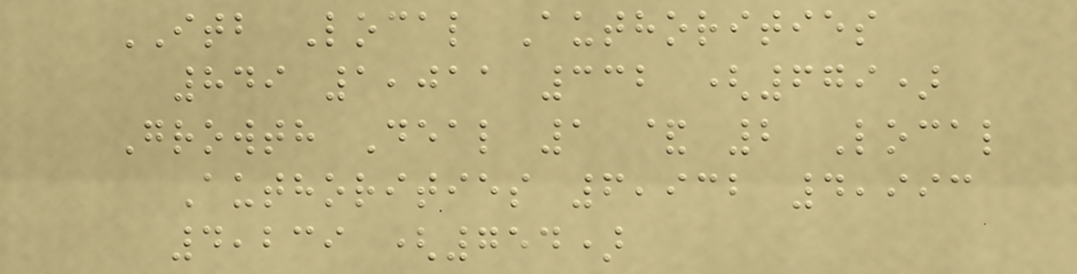ITB Local Authorities
849 1,011 332 (679)
Growth Deal 1 & 2 Local
Authorities 6,932 4,993
4,239 (754)
